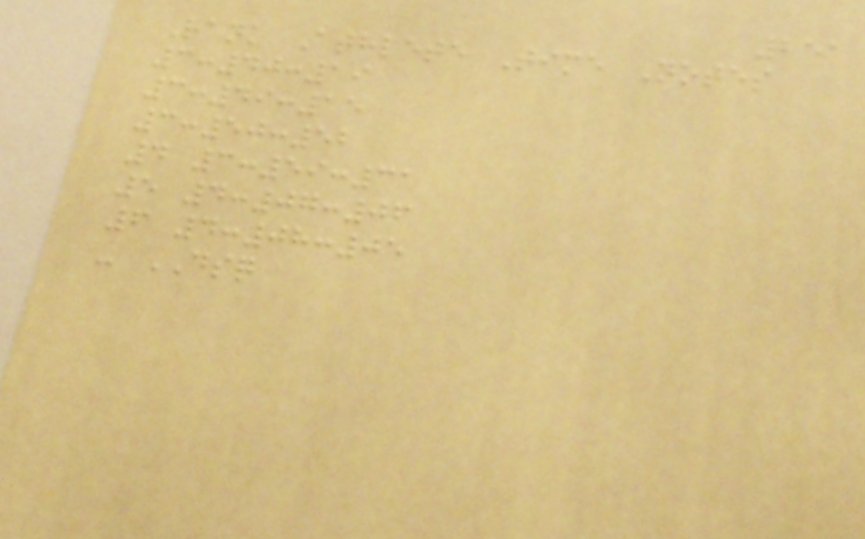251
Rank Athlete Time Notes
3:40:19
3:49:15
3:50:52
4 3:59:31
5 4:07:06
6 4:08:05
- DSQ
